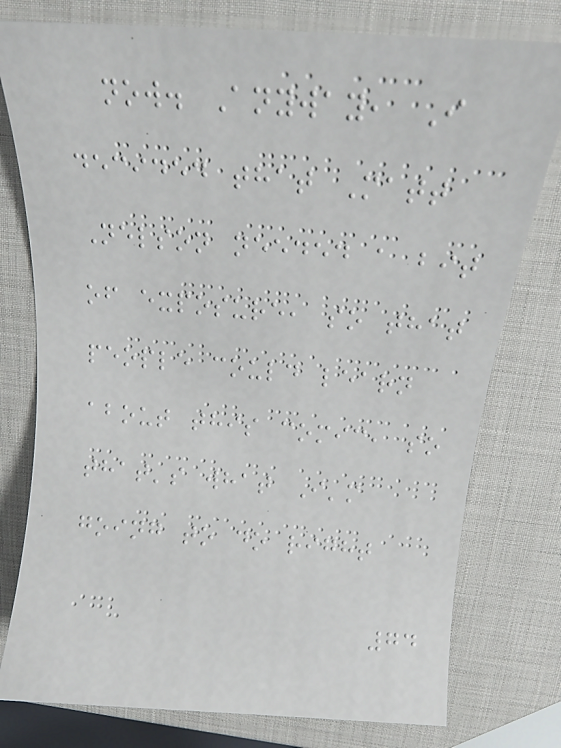now. Anyway, I
decided that Matt
Nelson needed a bit
of exposure, so that
people could learn
about this comic, so
that's what I'm
going to do right
74
